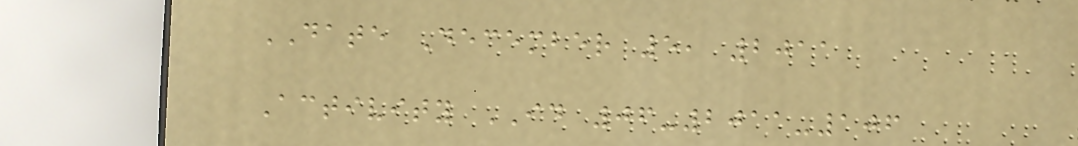DATE December 5, 2011
Activity ID 06-2011-106
